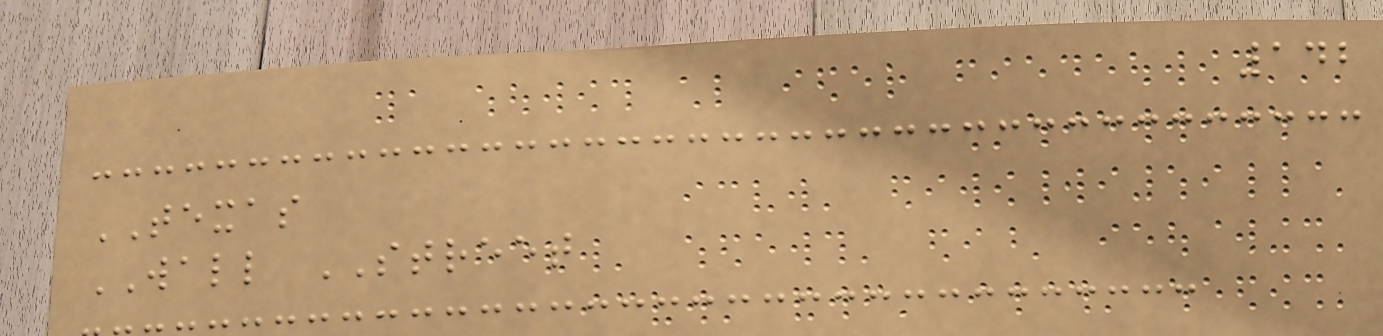142
TEXAS
WALL STREET
